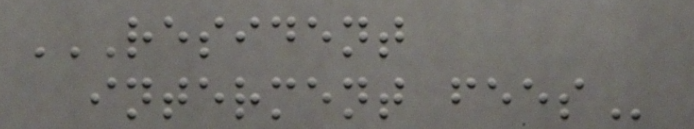RESIDENT
INTERMENT FEES
